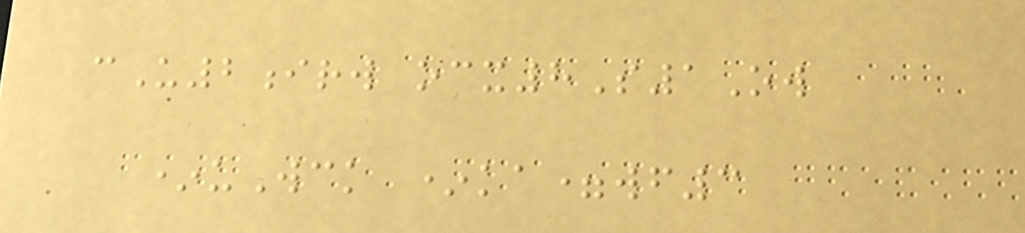cU2irw ocx8S1Ow
*uWck *ka=wf3
